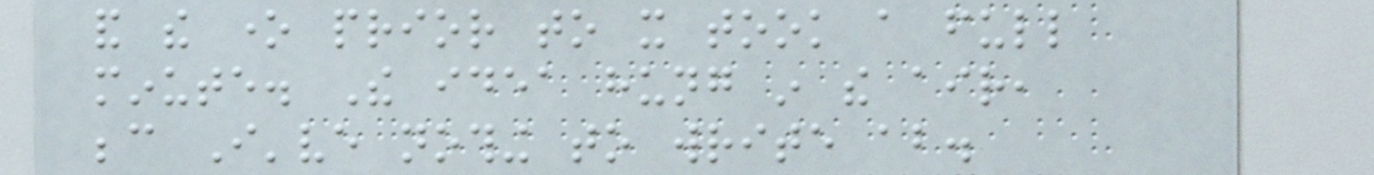and the one prior to it took a full
minute. The idea hung in the air,
because I've nothing to write about.
